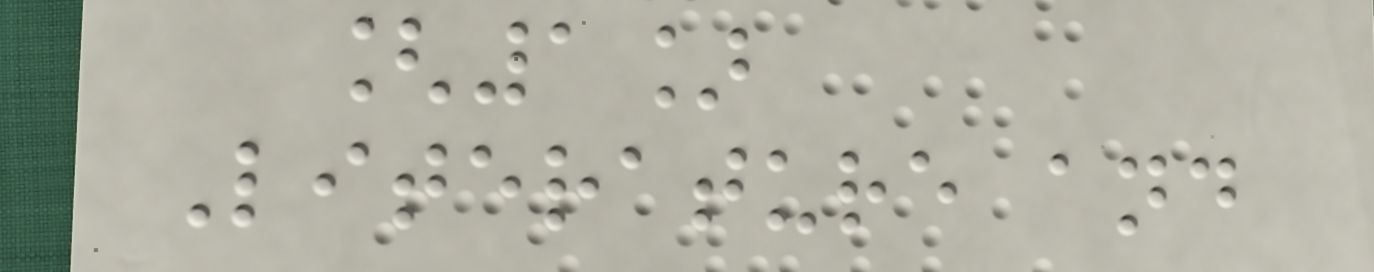[1]
Literature and
